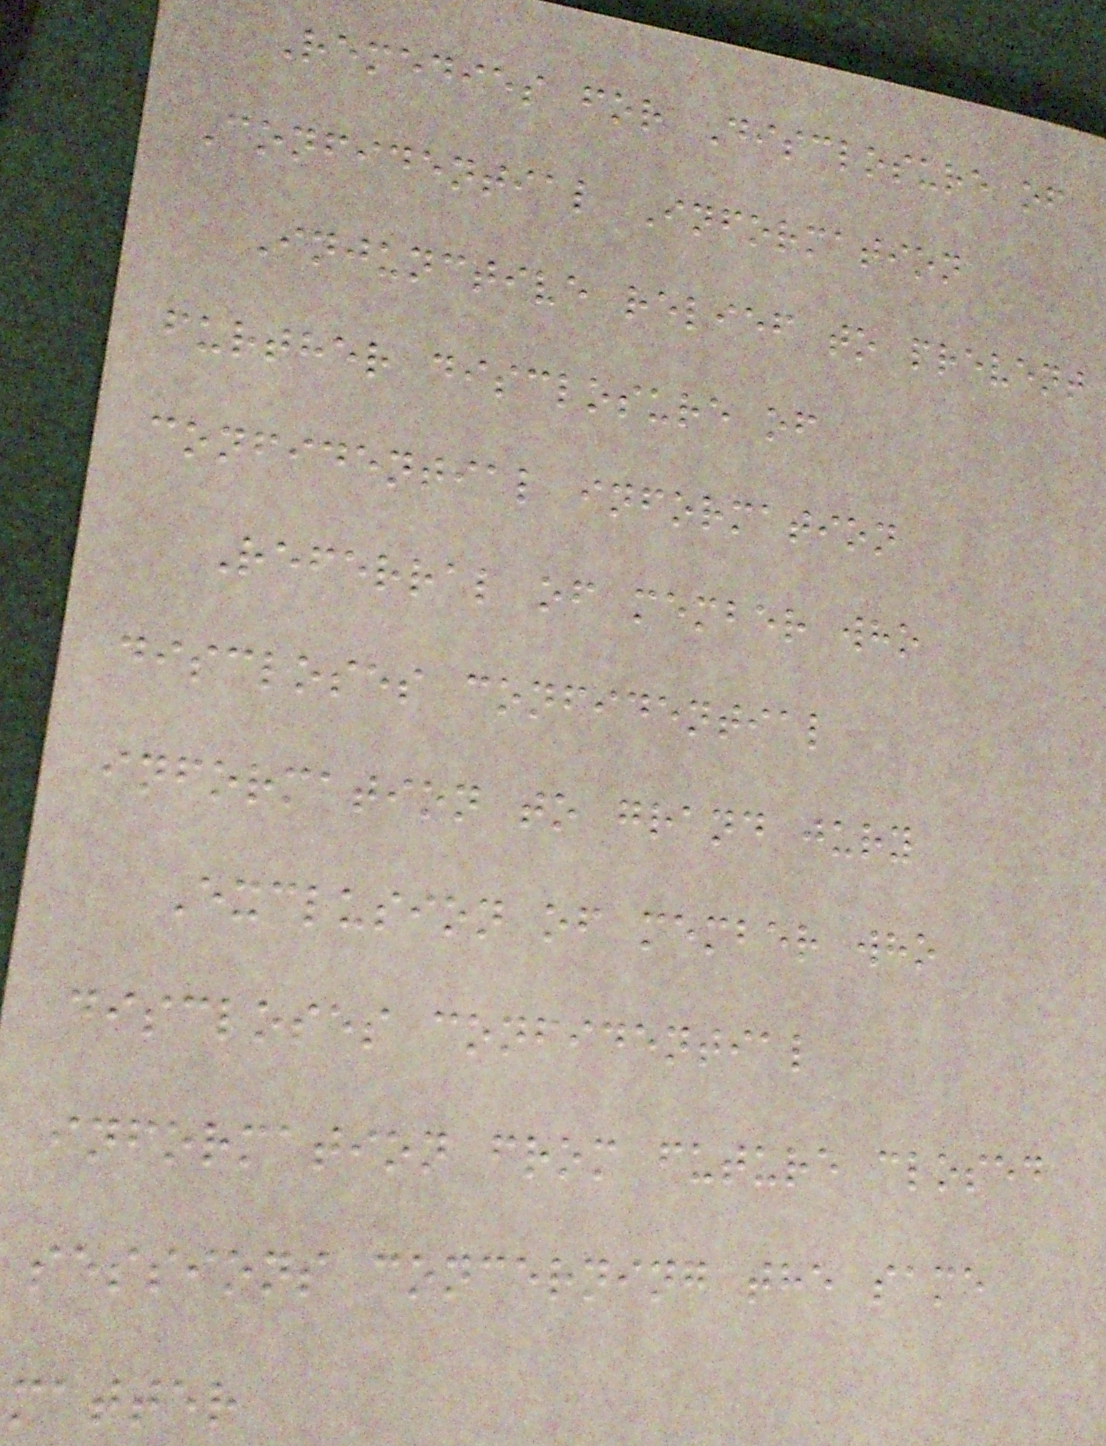Remedies for Disclosure of
Confidential Information
Injunctive relief to prevent
further disclosure of
confidential information
Referral of member who
discloses confidential
information to grand jury
Exclusion of member who
discloses confidential
information from future closed
sessions concerning the same
matter
